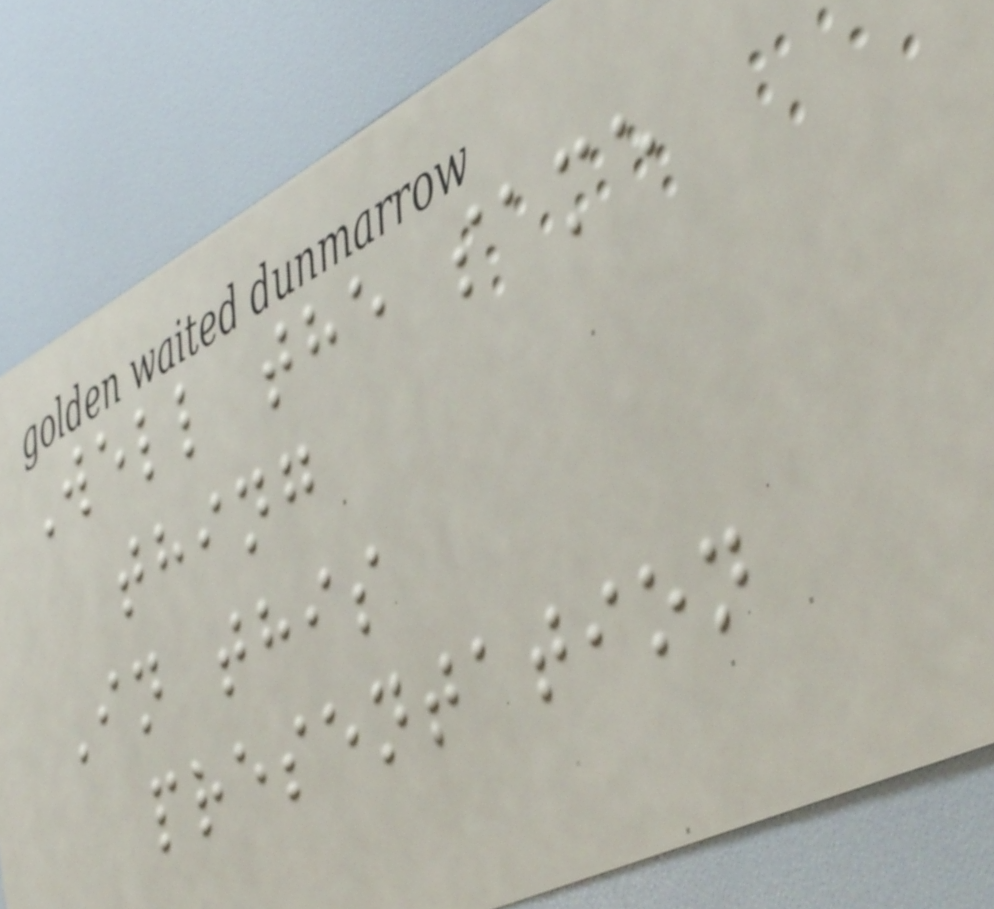Well the same
thing
In this
presentation
